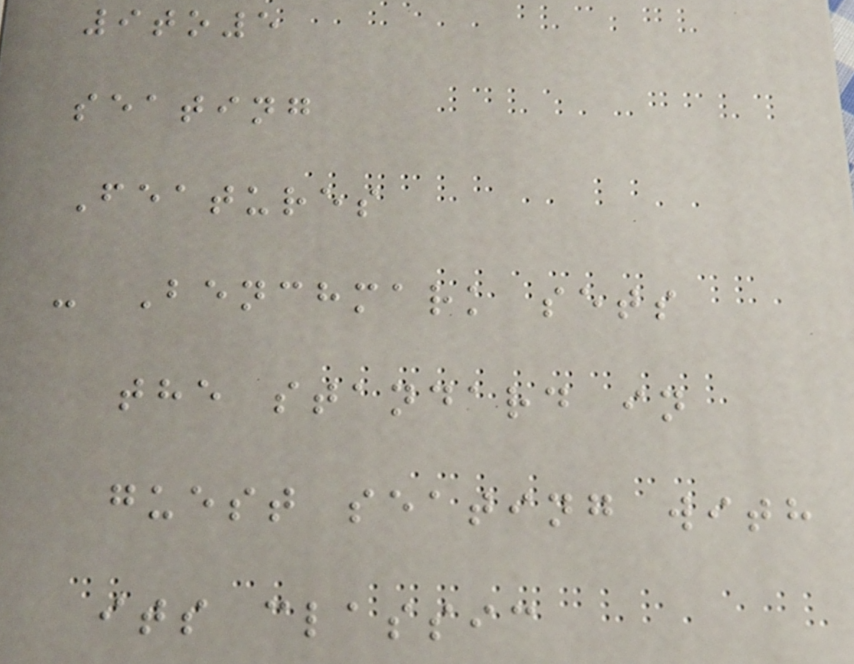9to5
seating
Features
- Benchmark sets
the standard in
guest seating with
its classic
